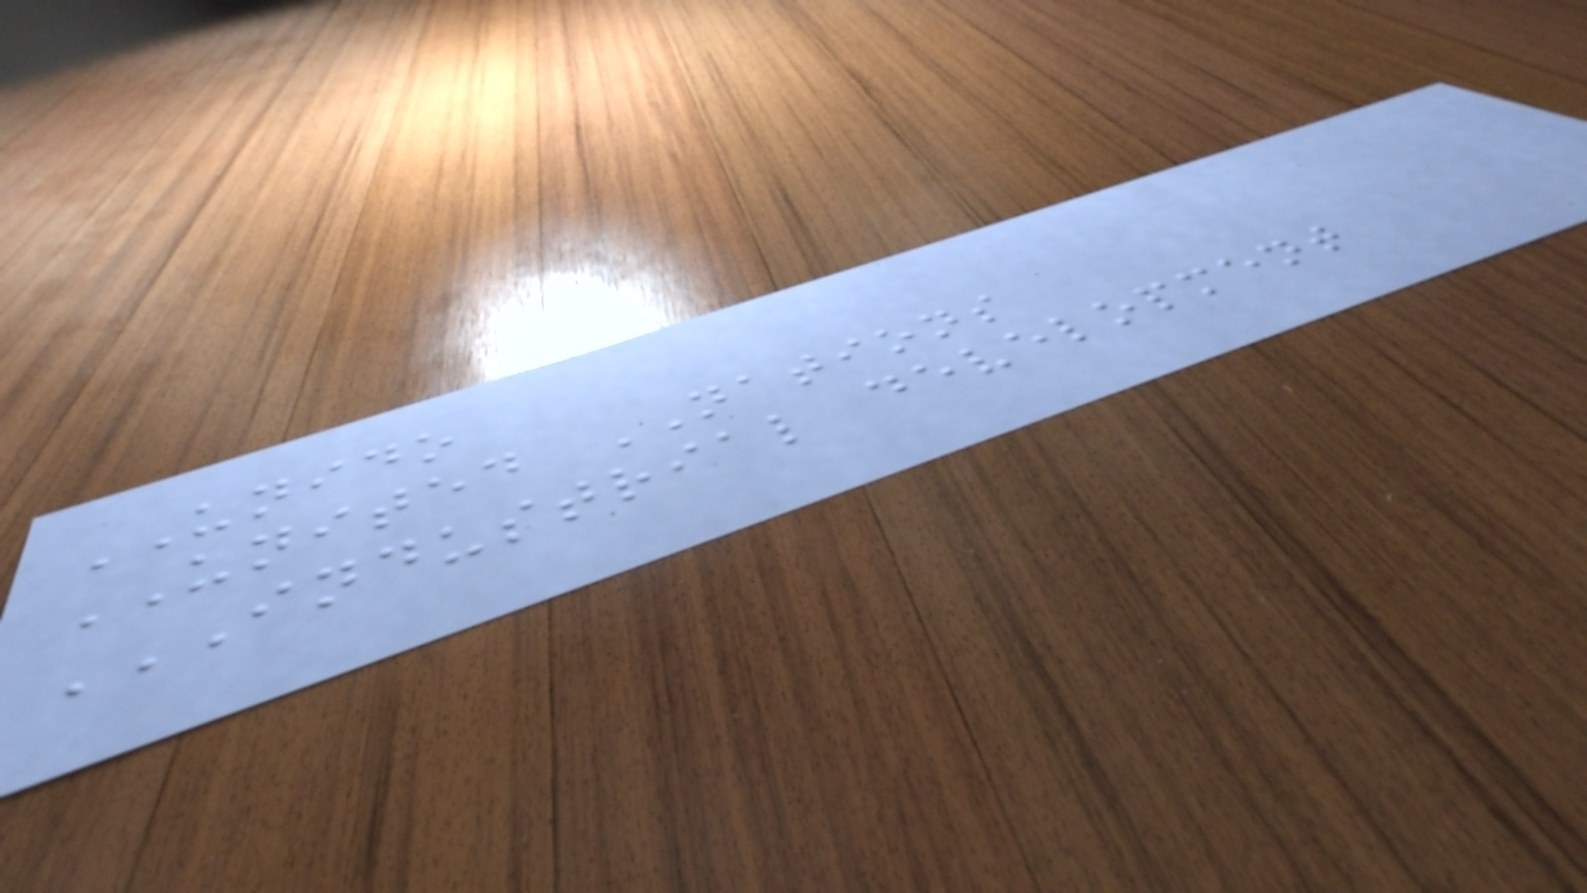UNIDO
UNITED NATIONS
INDUSTRIAL DEVELOPMENT
